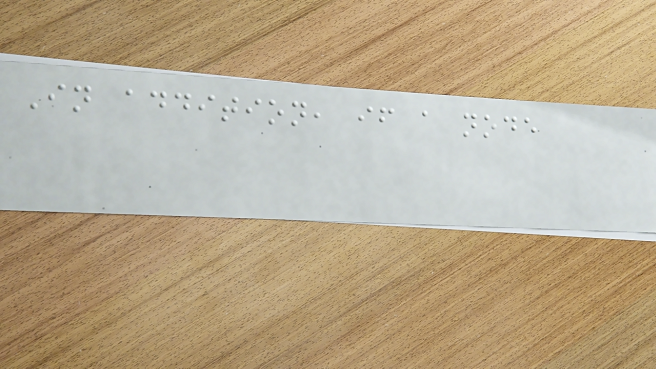In addition, if a node
